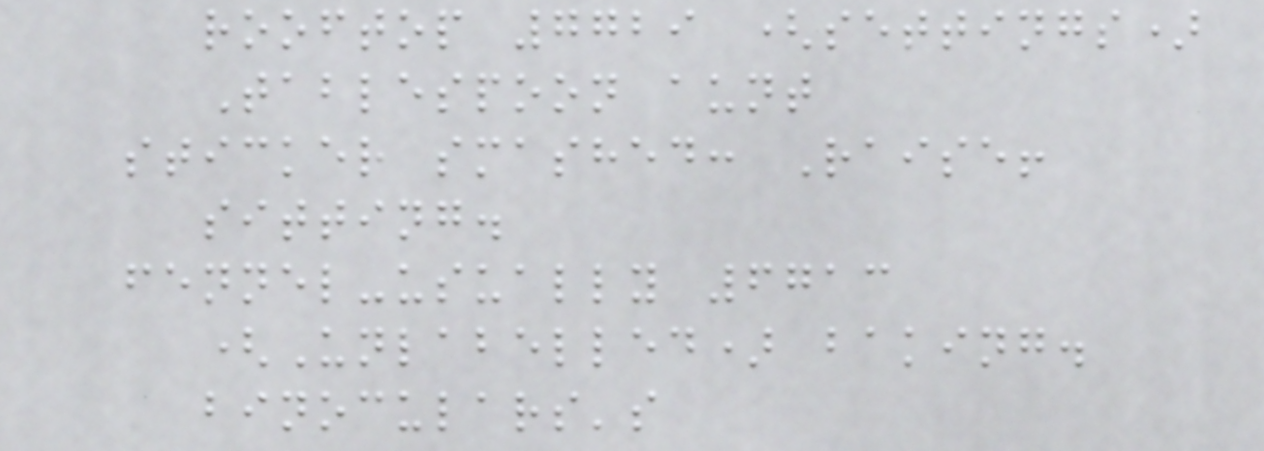rooftop 7729 (settings)
Tablespoon aunt
sticker smashed: Raise!
sitting.
fennel-usually 6713
(Unlabelled) baking.
binoculars's
